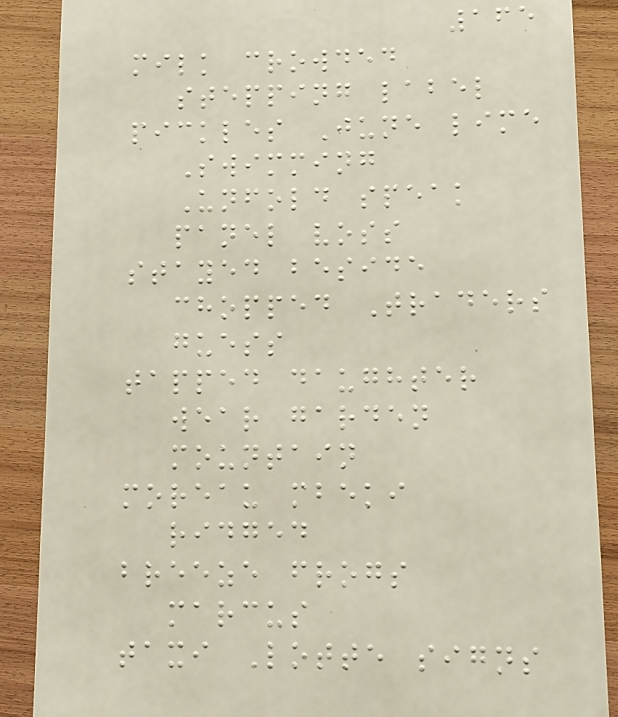165
milk crowded
stepping label
pickles June lime
Swimming
Unfold speak
panel voss
stayed beside
chopped Traders
guess
tapped daughter
wear garden
mountain
moreau mbeki
ridged
breeze frogs
marcus
taxi Lotte signs
